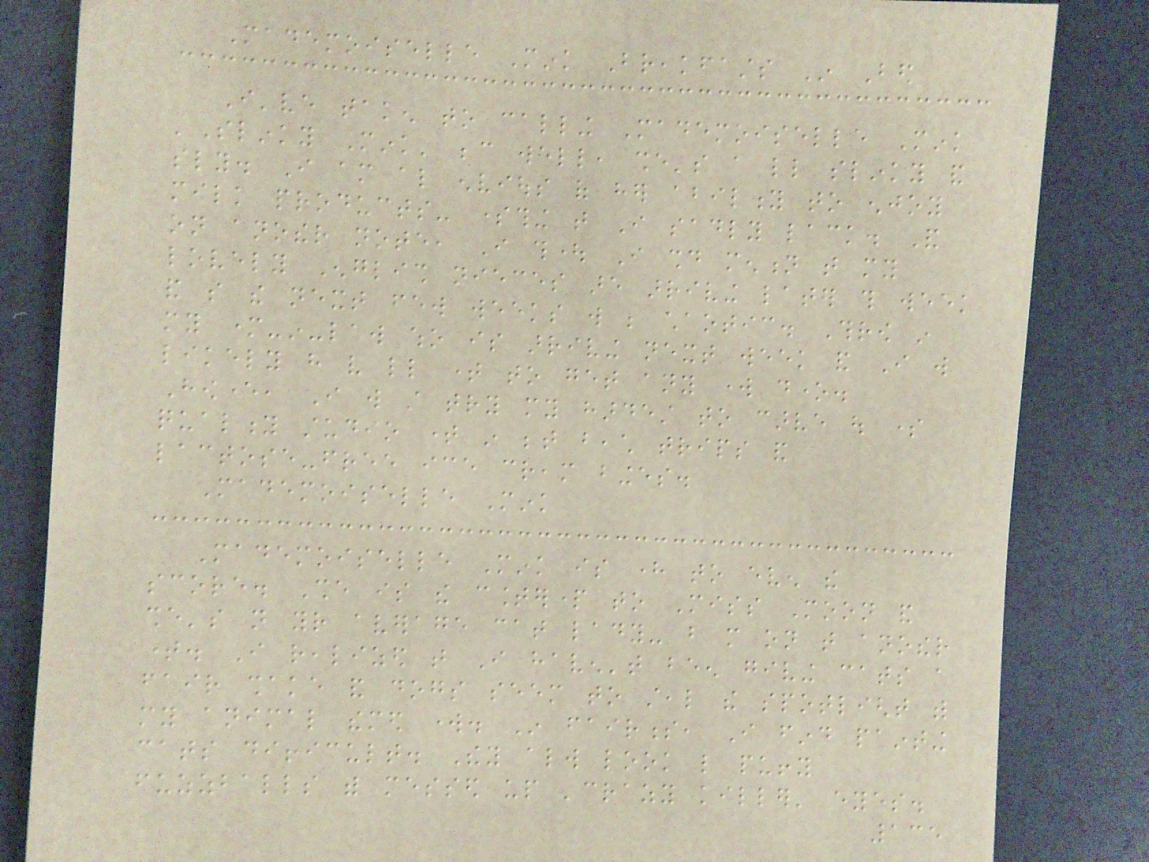Mademoiselle Mink Breakfasts In Bed
I've taken to calling Mademoiselle Mink
'Slinky Mink' because well, she's a little slinky and
sly. I am also envious of her ability to enjoy
milk products- something that I sadly lack. And
on another note, I thought I should mention that my
lovely English nieces are arriving later this week
and so the next few weeks will be chaotic. Throw in
my mother-in-law who is arriving next week and I will
likely have very little time to get any work done.
However, I will still try my hardest to carve out some
quality studio time in between beach trips and
lactose-free ice cream binges.
Mademoiselle Mink
Mademoiselle Mink is here to even the
score. She is the counterpart to Miss Moon and
she's not your average cat lady- but more on that another
time. I realized that I haven't been giving cats a
fair shake and dogs seem to steal the spotlight with
my animal themed work. In fairness, I find painting
cats difficult. They always look like puffy
fuzzballs with messed up 'crazy killer' eyes.
135
